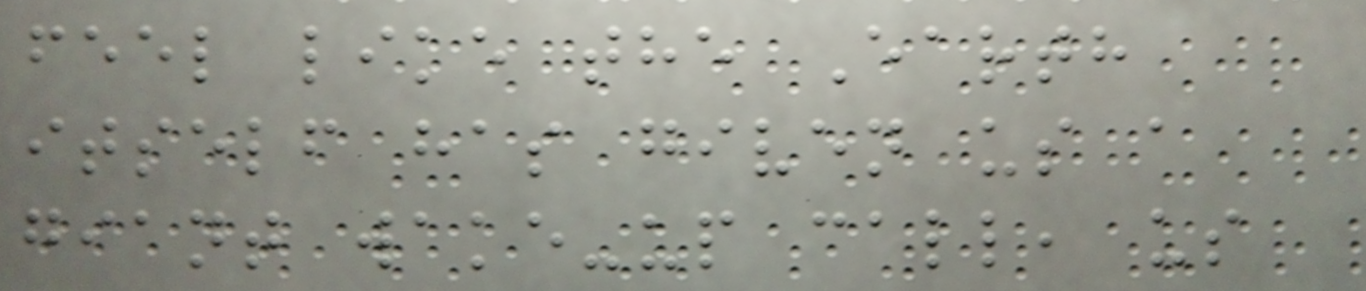feel like the Earth
itself has given us a
giant wake-up call, us
